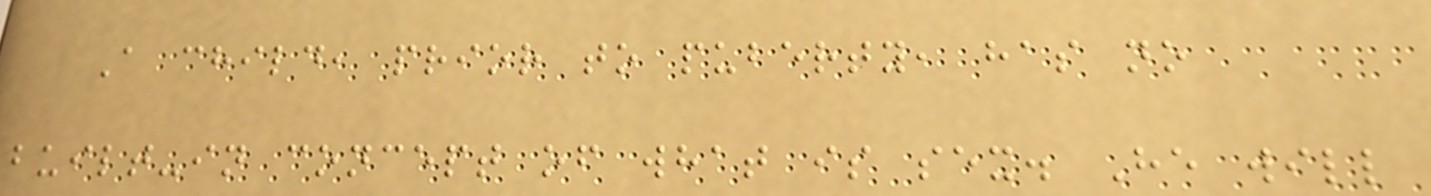A child, prior to puberty, has no
built-in concept of what is sex. He will
